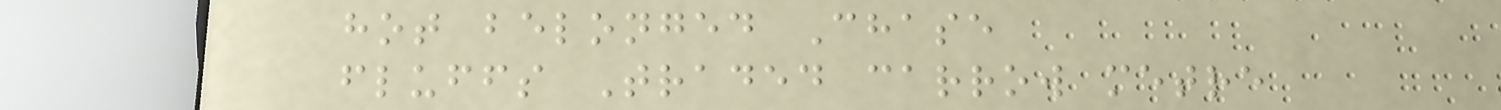hot belonged Chase
fluffs Traded carrow metre
